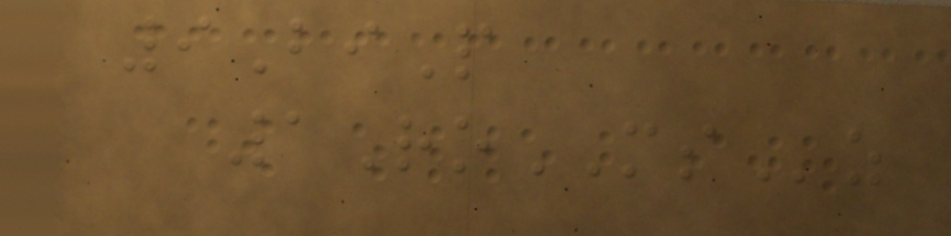9BiP
1RoMSz
